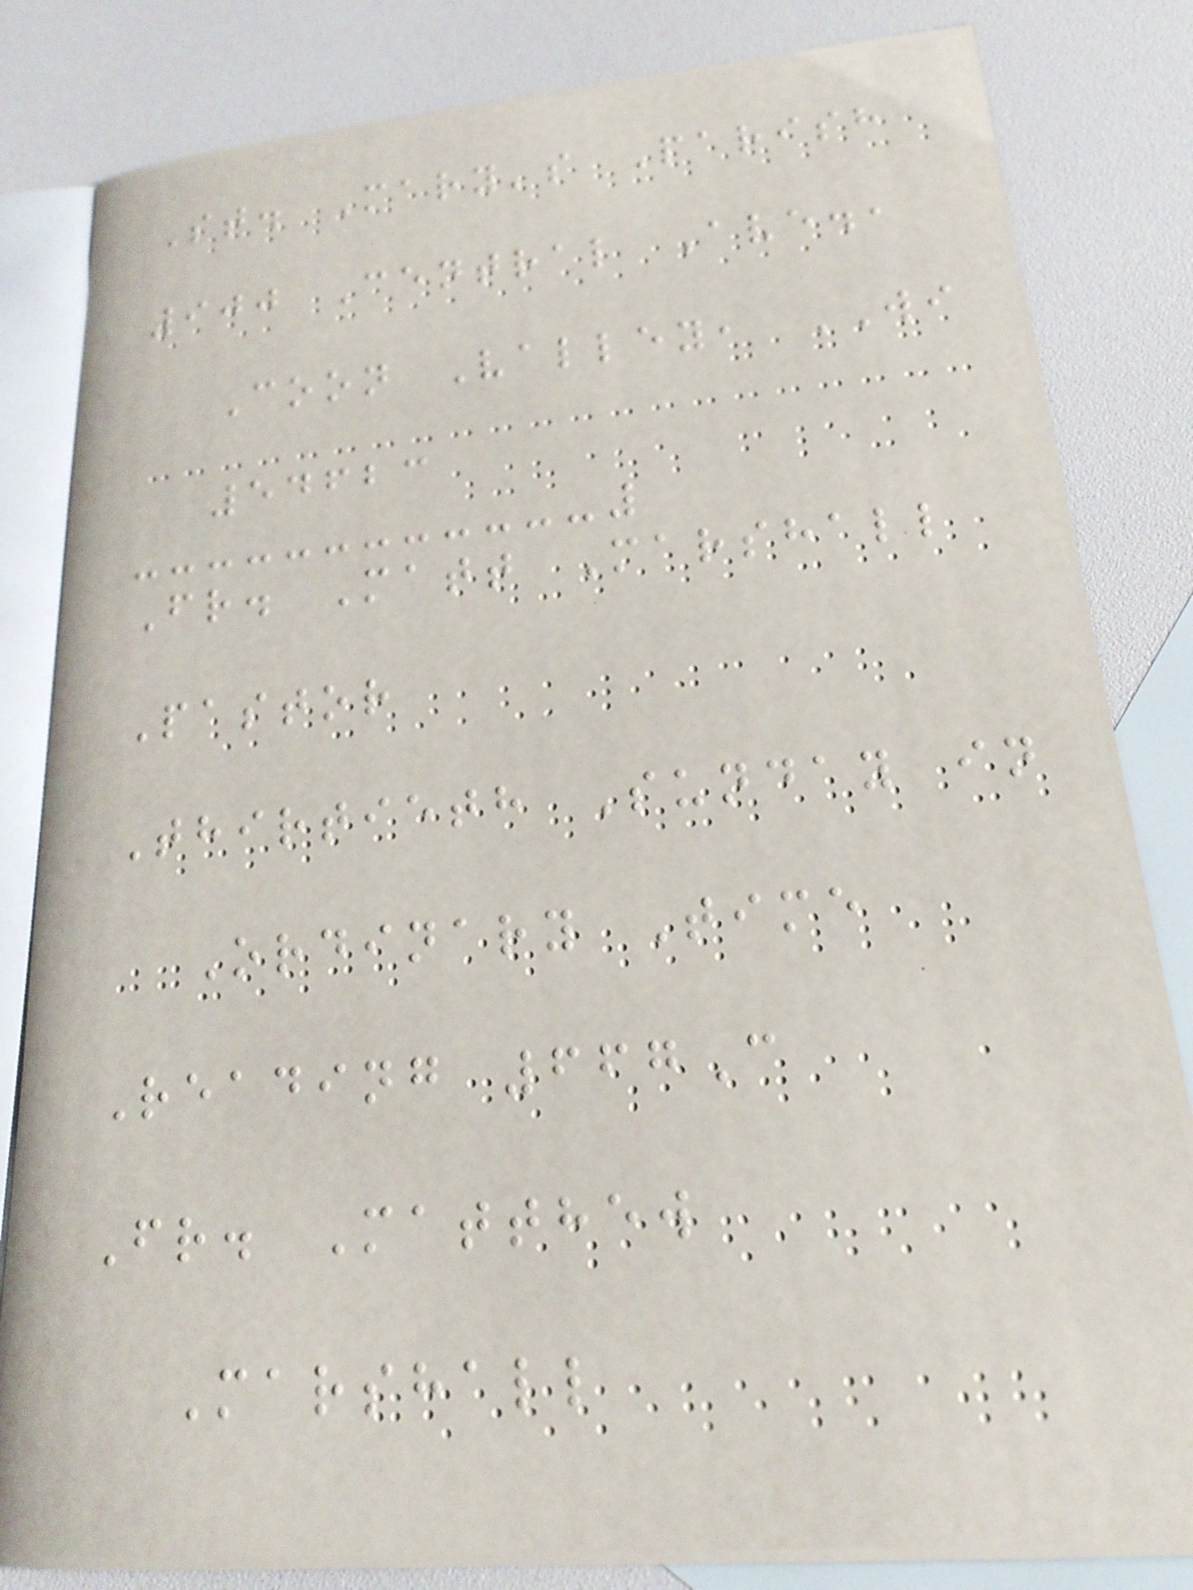St. Mary's Parish
900 Central Ave.,
Coon Valley, WI
54623
Fr. Matt Marshall
Pastor
Thirtieth Sunday in
Ordinary Time
Reading 667C
Fr. Matthew
Marshall
